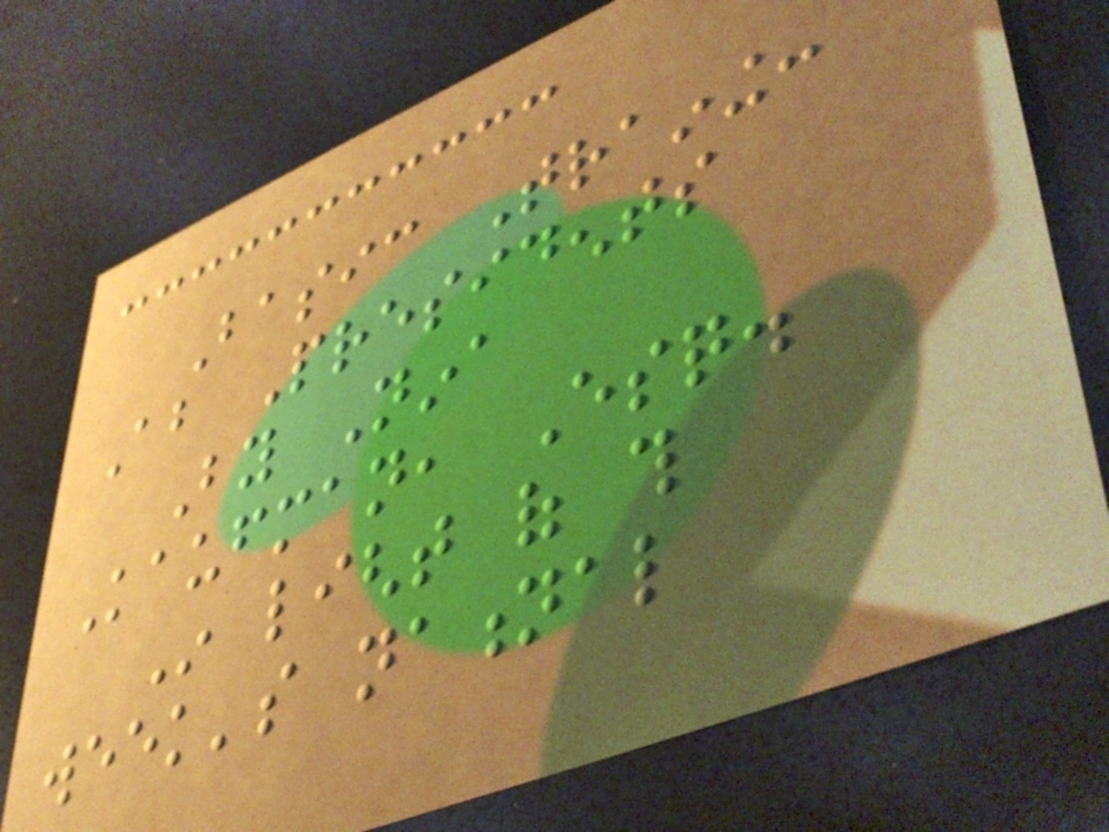Basic Training:
About Presidents
By Nina
Kaufman, Esq.
In light of this
week's national
